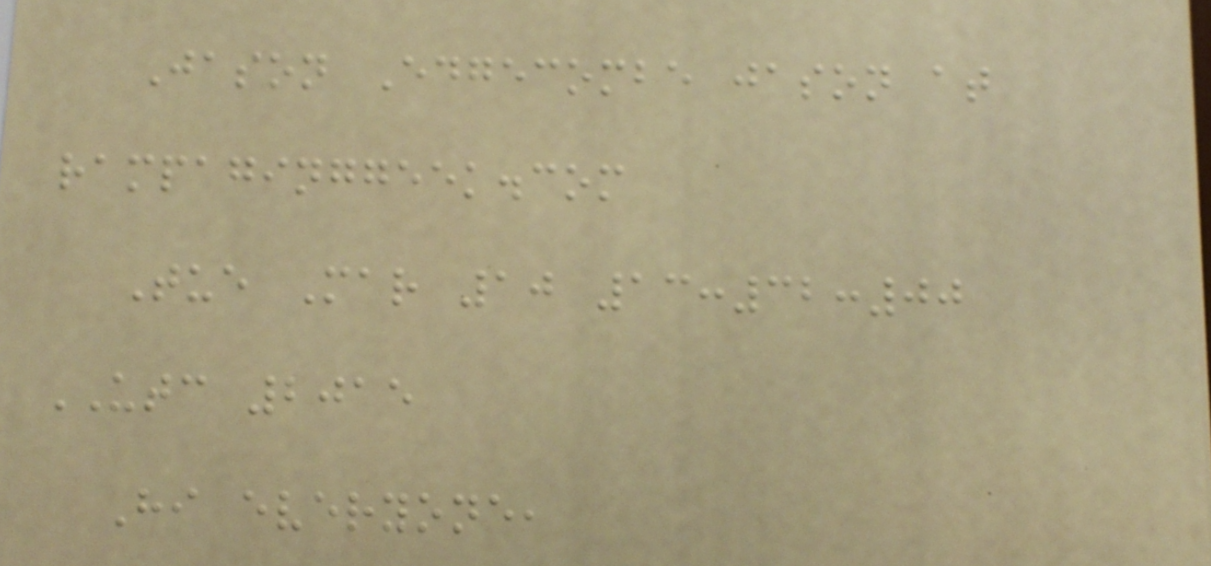Jason Edgecombe jason at
rampaginggeek.com
Tue Mar 10 13:32:00
UTC 2015
Hi everyone,
